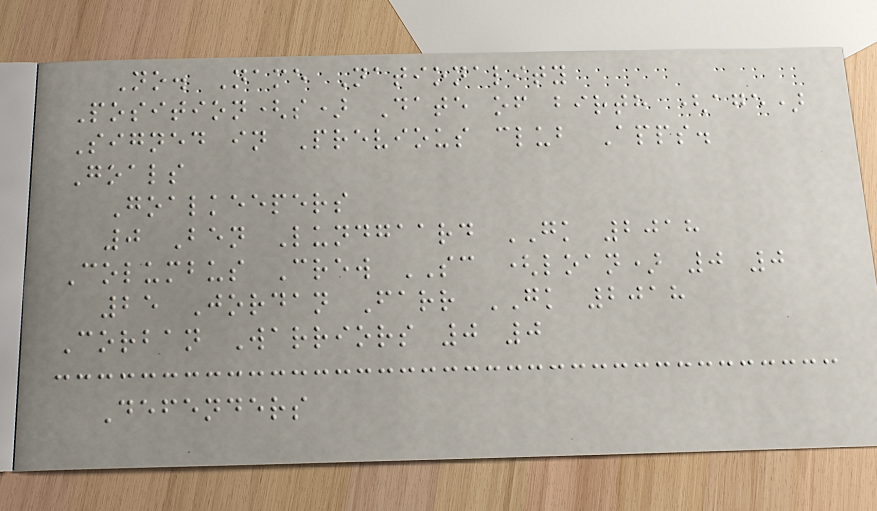No. Name Nationality
Position(s) Date of birth (age)
Signed in Previous club Apps.
Goals
Goalkeepers
0 Ben Lundgaard GK 2018
Columbus Crew SC (loan) 0 0
25 Jordan Farr GK 2018
Corban Warriors 0 0
Defenders
